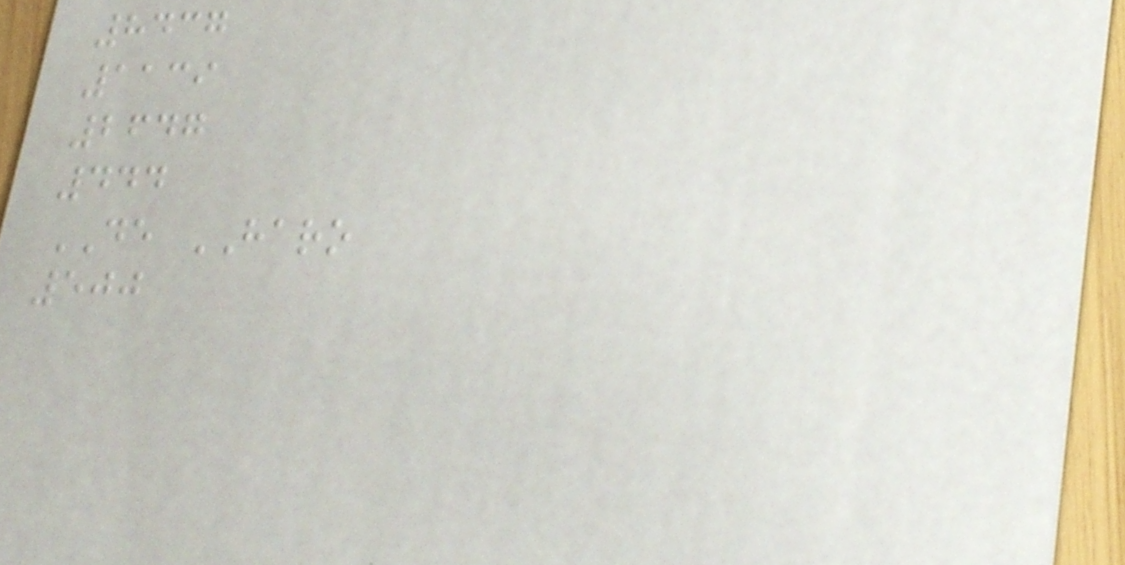8437
1139
2647
444
DE HARO
500
